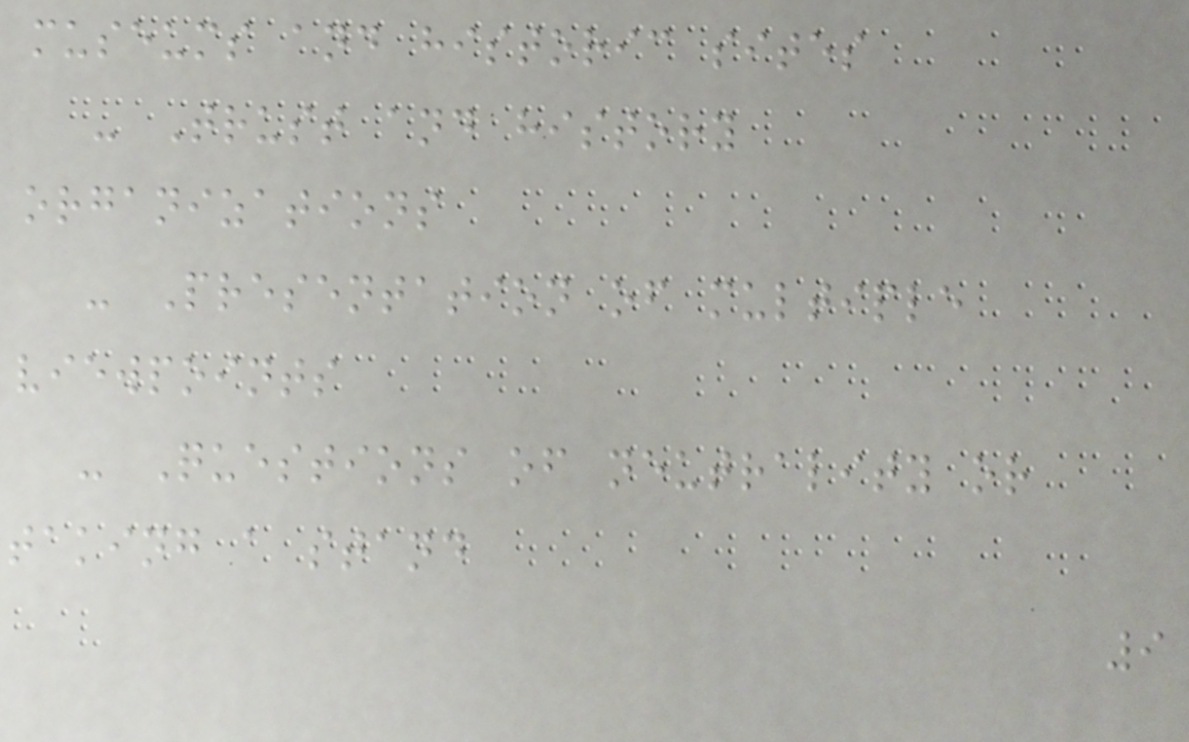museums and historic sites
- Trust and history
organizations
- Presentation of multiple
viewpoints
- Questions of neutrality or
taking a stand
9
